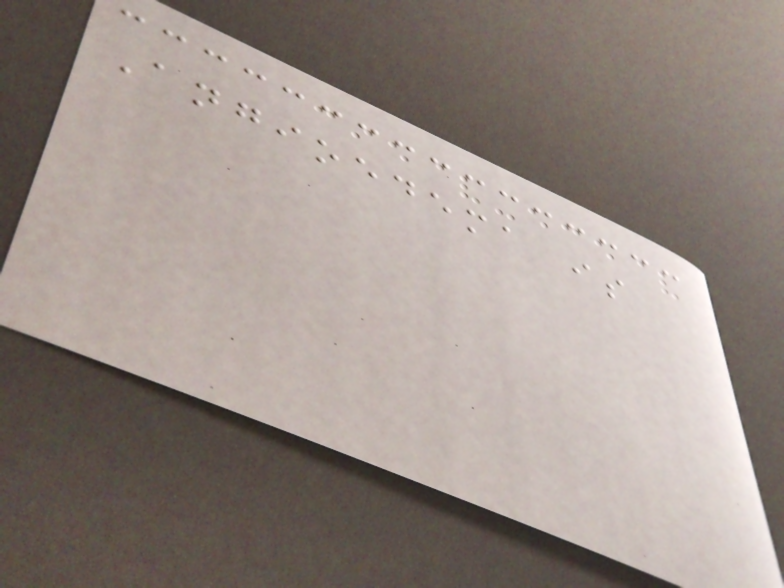Angioedema is
